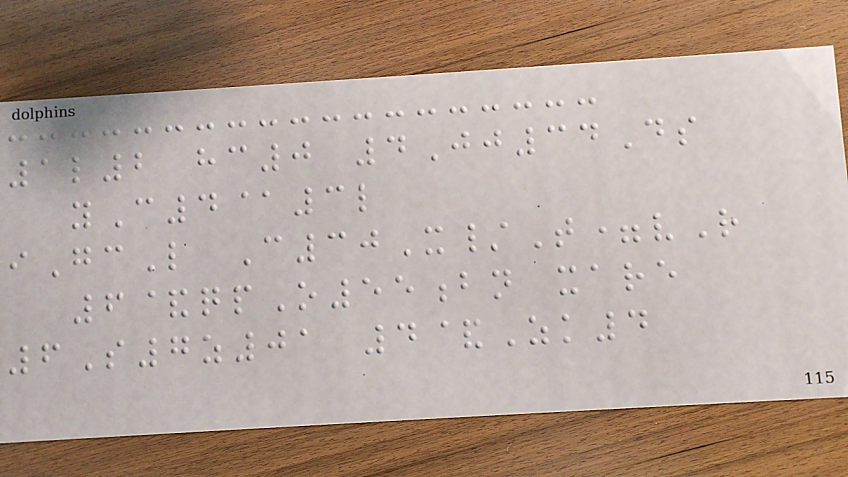1l2 hc0 4Jj34Ds
yC4@3l
iGcL C30X/T=vR
6&qpO55bn xare
6S7z01 4&Zk4
